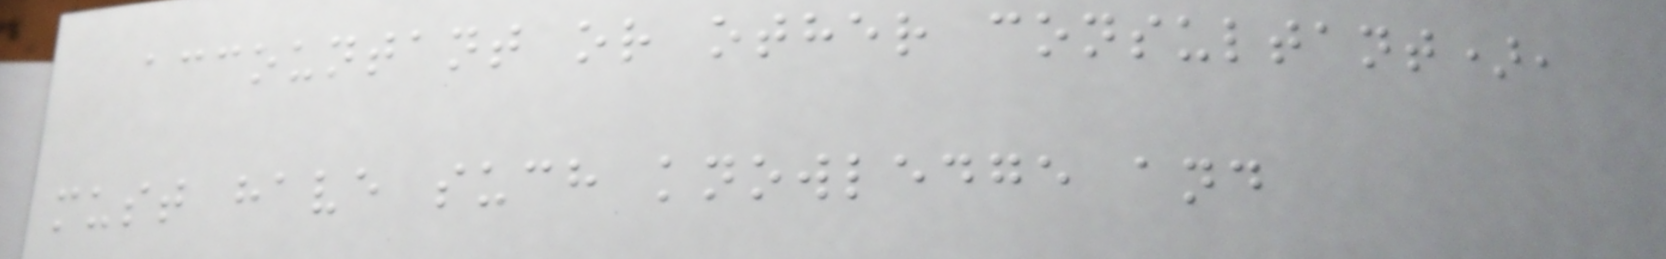accountant or other consultant),
must have such knowledge and
